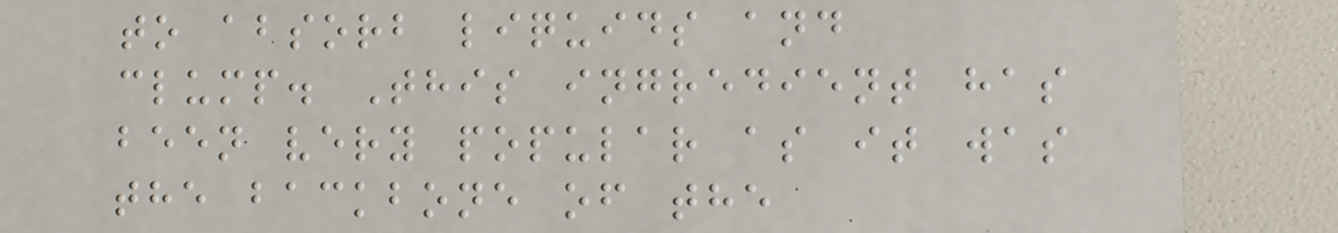to absorb liquids and
clump. This ingredient has
been very popular as it was
the backbone of the
